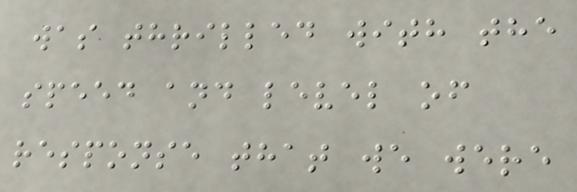was thrilled with the
speed and level of
response that we were
